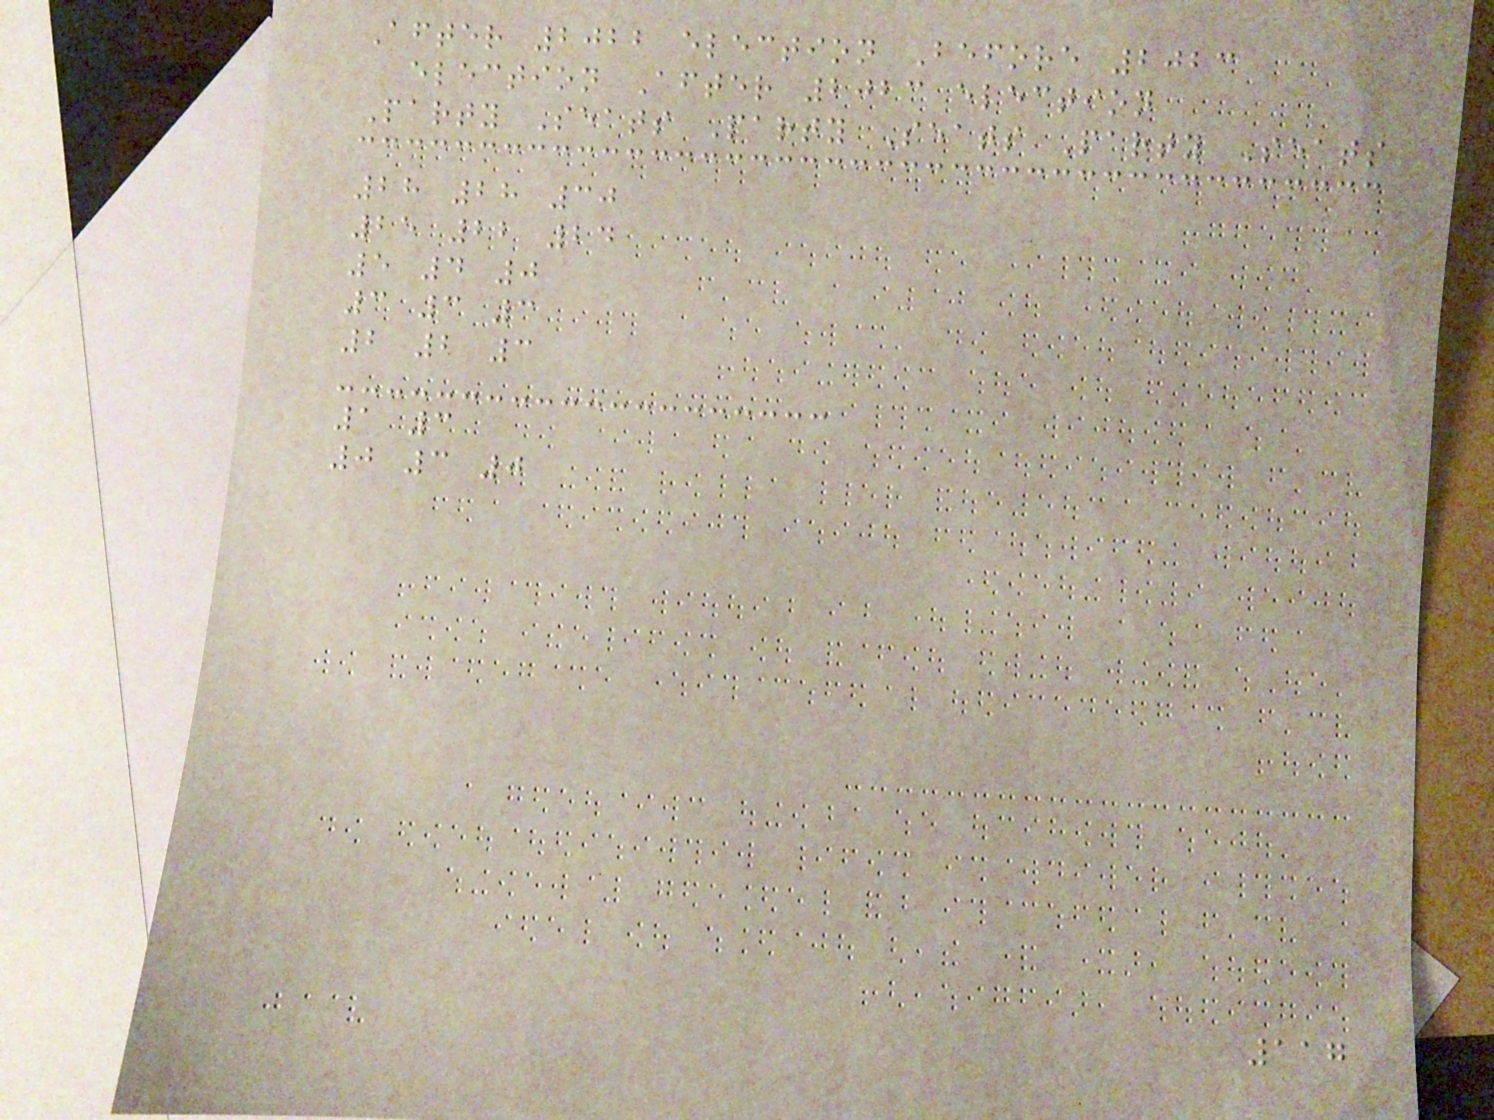After 2022 election Before 2023
election After 2023 election
Party Seats Party Seats Party Seats
28 28 30
25 22 24
5 4 0
3 3 3
2 2 3
1 3
0 3 0
117
